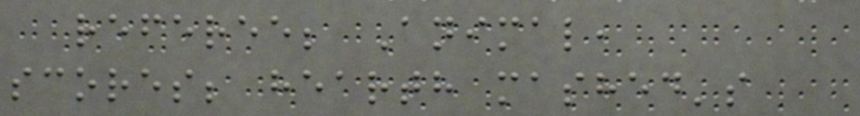referee; Animal,
scores; hearth mashed's
